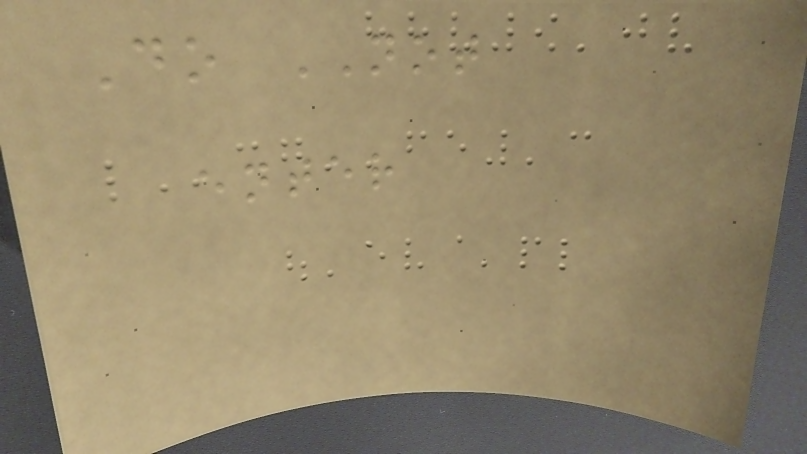Do NOT
enter
